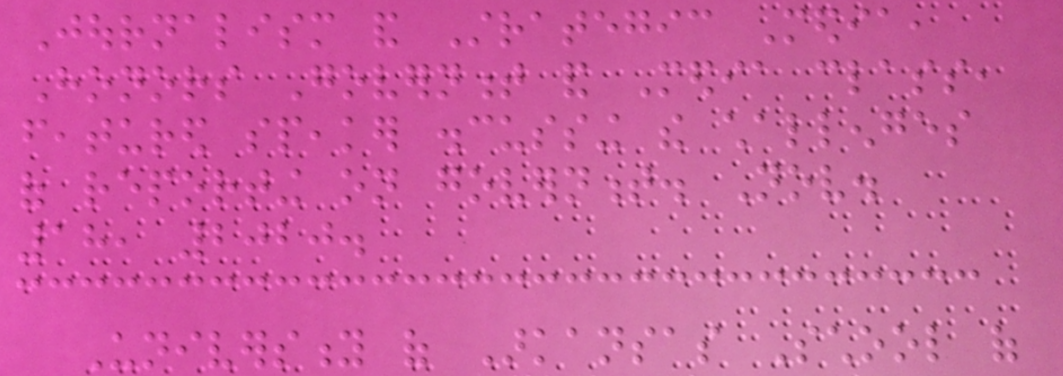Journalism and Strategic Media,
Honors Government and Media class,
featured speaker discussing the challenges
of reporting on government. Nov.
18, 2020.
University of Arkansas School of
